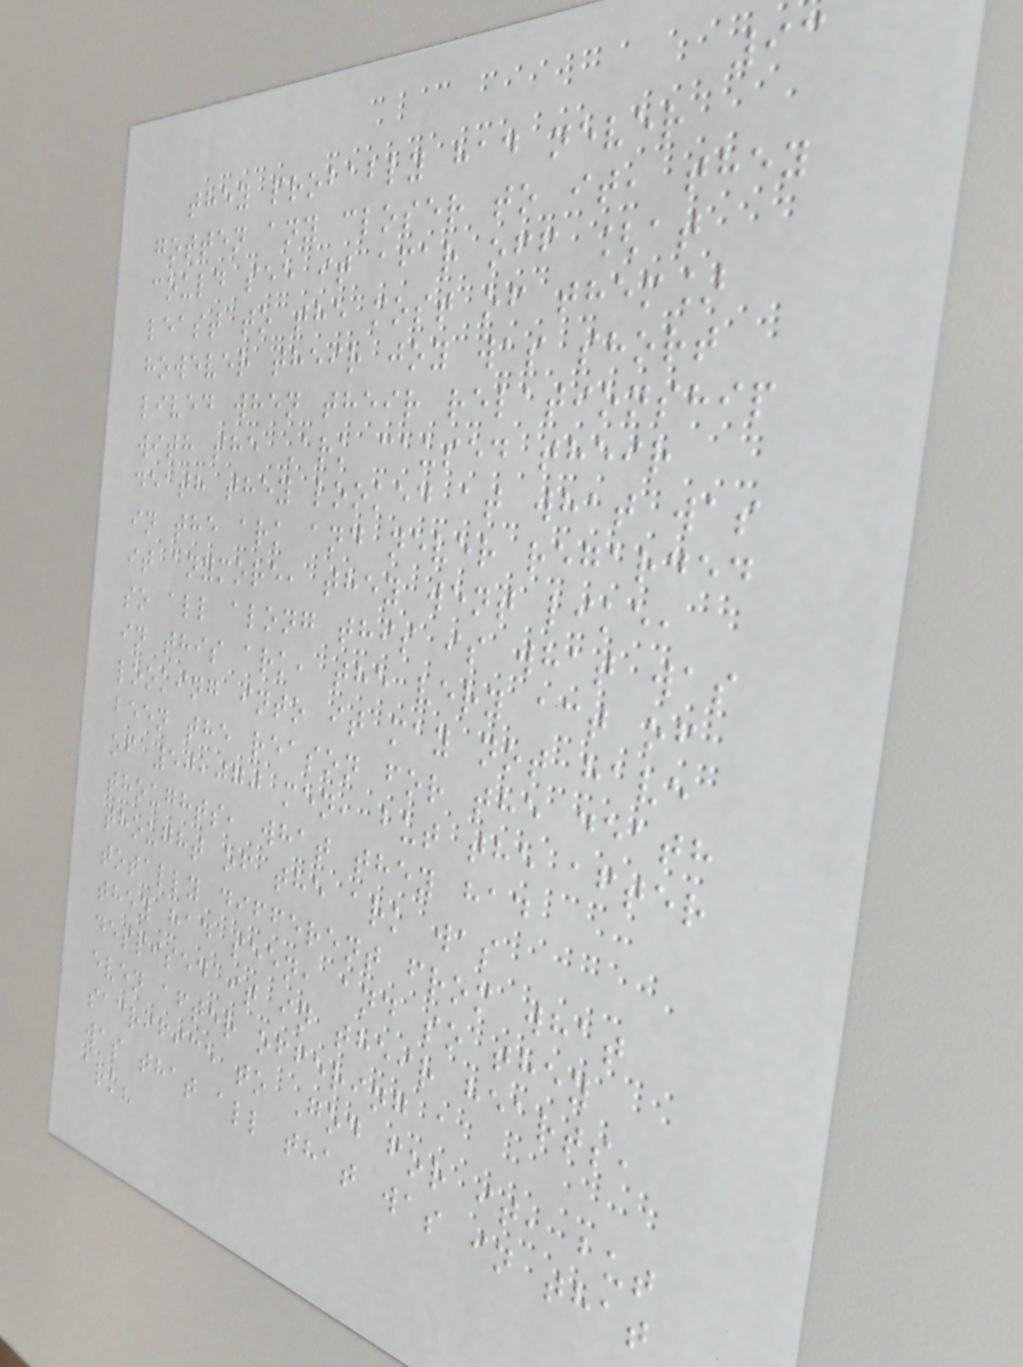93
they probably had never
gotten any closer to it, they
could see it afar off [at
least to the most of them]
however their joy was short
lived when their relationship
with the Ark caused their
death they looked at what was
in the ark and never regarded
it anymore, they went like,
so all along this is what was
in this ark, the very act of
looking into it may not have
been the reason for the death
of 50,070 men, but the after
thoughts, what they had
thought of the ark was
totally different from what
they had seen, and so they
despised it in their hearts,
even after offering a
sacrifice to God for it, but
was that all that was in that
ark?
